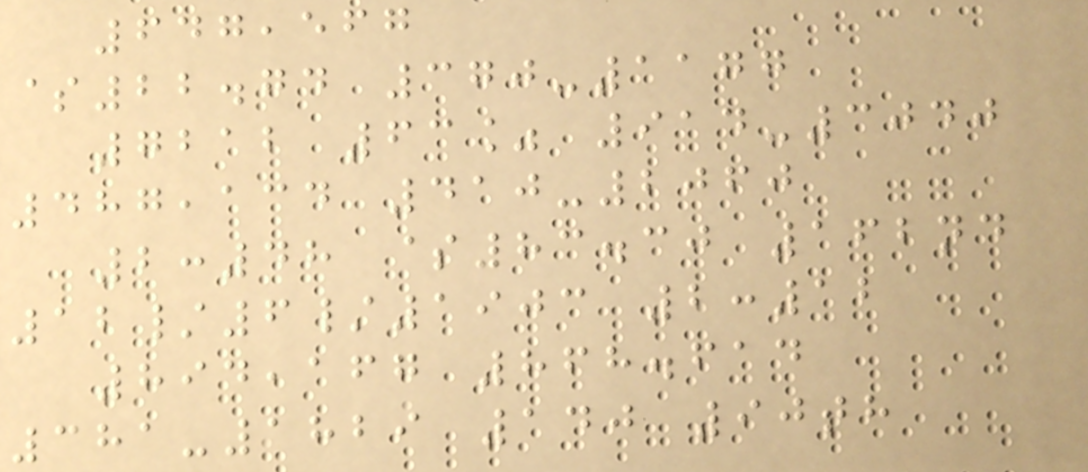647,567
$22.74 370-1177
7212 63% 914-3040
487,134 410-2060
2:48 $83.30 162nd
12/6/1903 2:12
894,167 868.614
381-1829 140 90th
